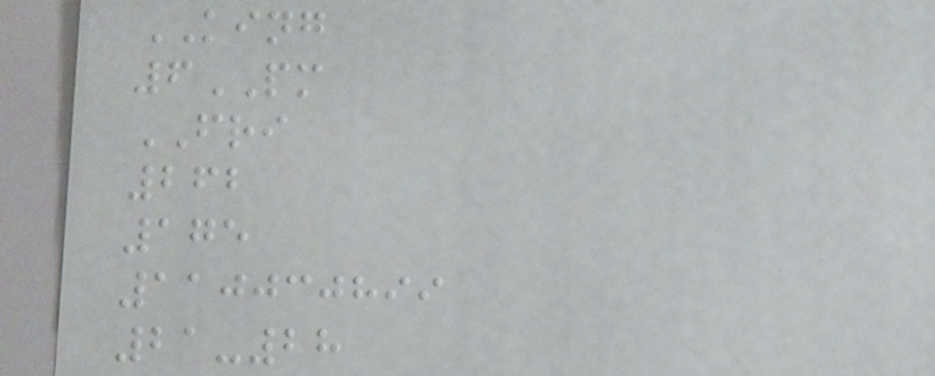KING
6PM
FRI
262
175
110030899
21-28
